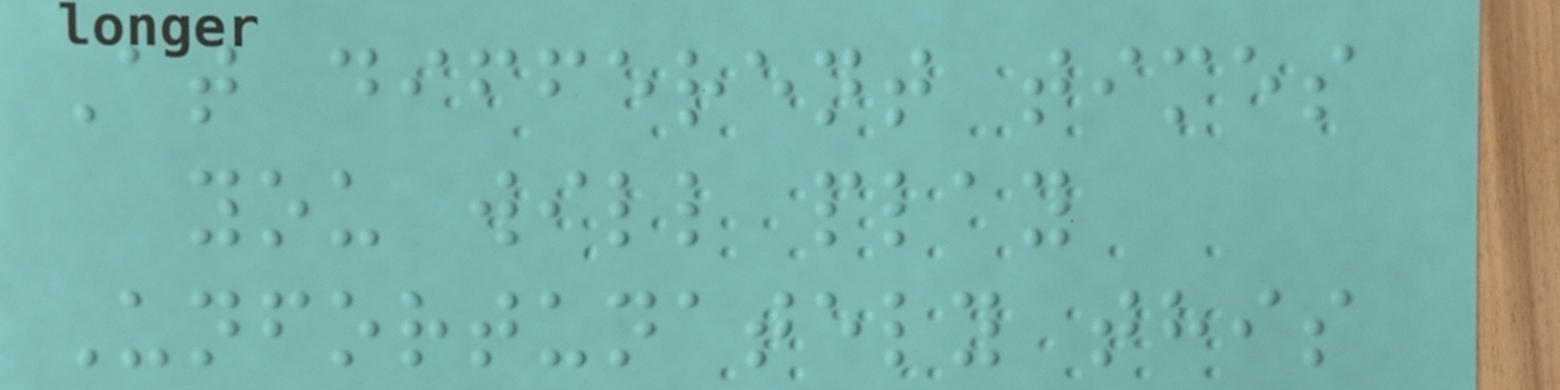At different times
you will play
Unfortunately this
